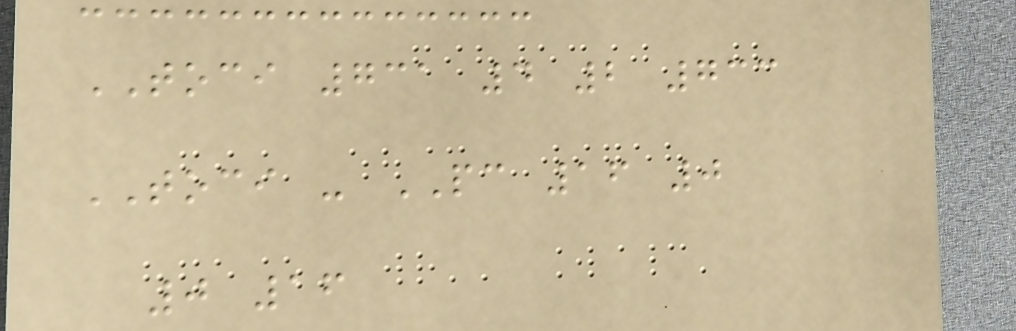TOCI 731 4 2 733
TOCI - PC 16 0
0 16
